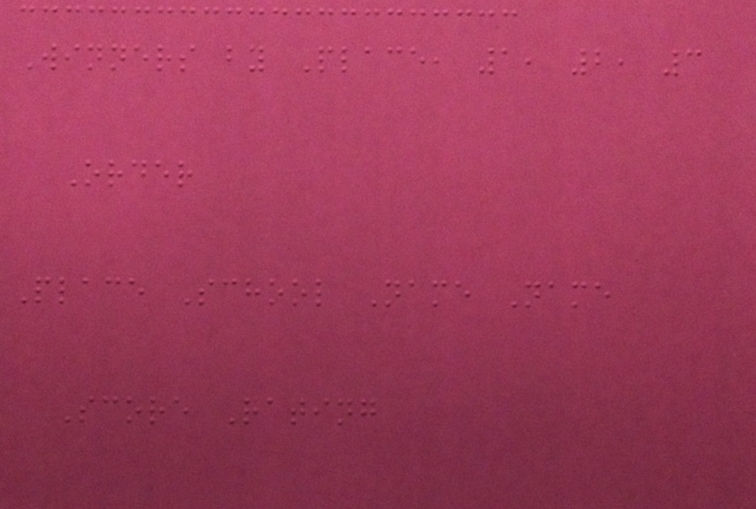Winners by Place, 1, 2, 3
Order
Place School Name Name
Score Rating
